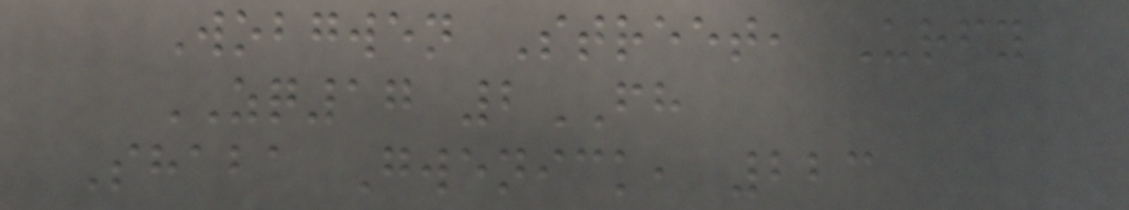Wobgwen Street, Urfy
ZQ17 2FH
Shaba Gwenick, 223
